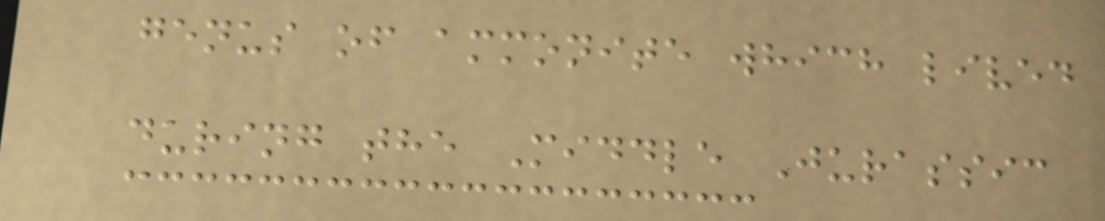genus of ammonite which lived
during the Middle Jurassic
